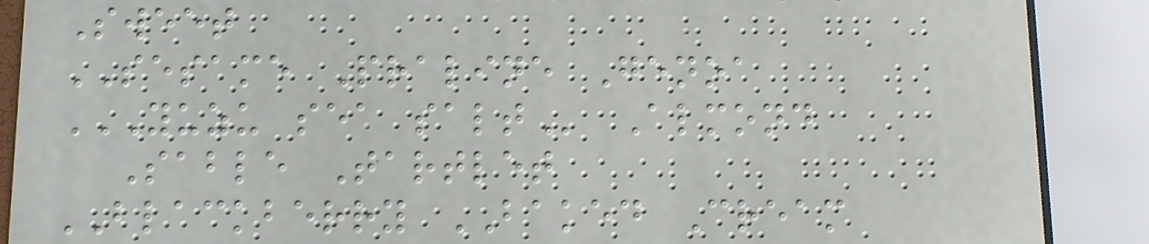Sweet
SESAME Praline Genoa
YUZU SEA SALT Almond
Sable Tartlet
BLACKBERRY BAKED Cream
